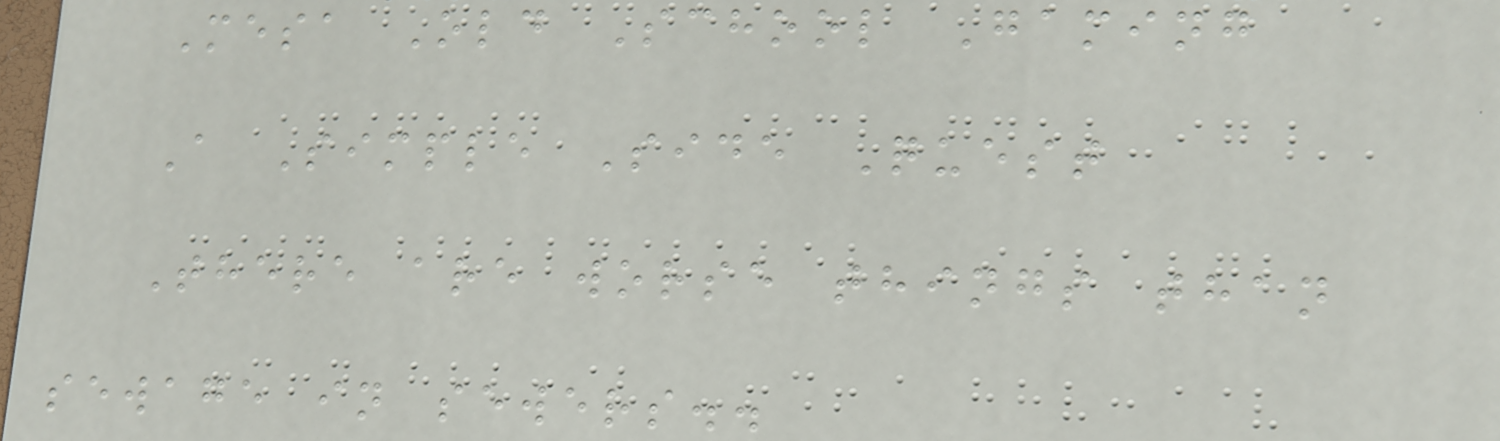Mesa Old School Gaming
A Simple Side Quest
There are worse things than
sewage in sewers..
